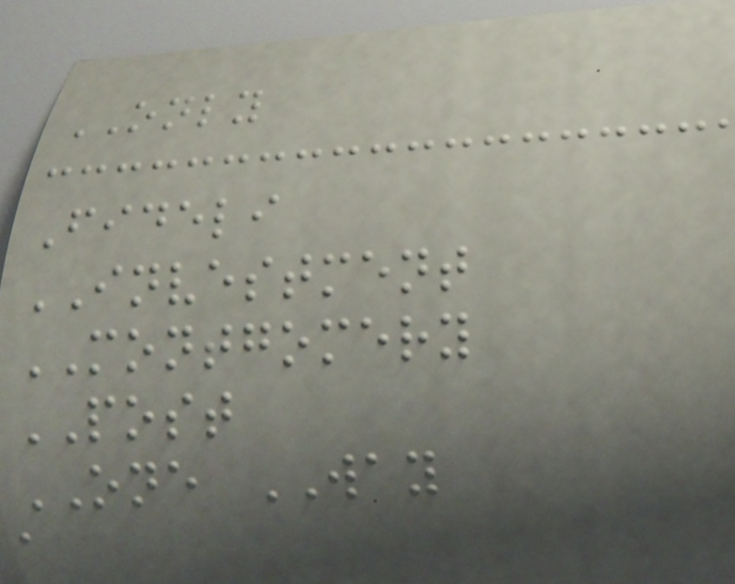ONLY
Fideli
INVESTMENT
MONTGOMERY
POST
ONE WAY
a
